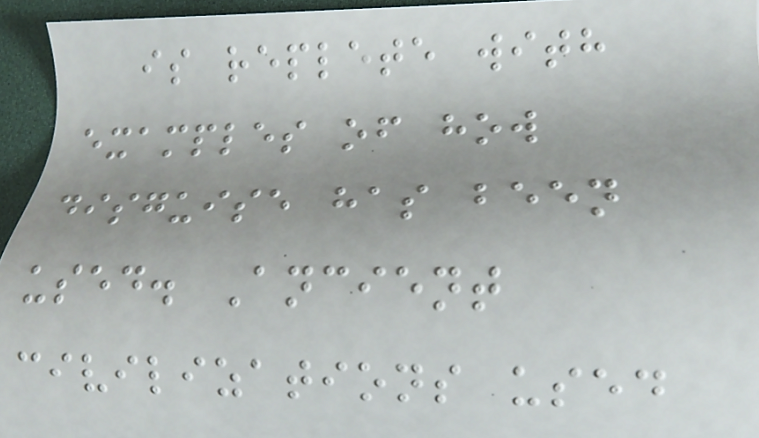is replete with
examples of how
disguise has been
used. Ancient
civilizations used
